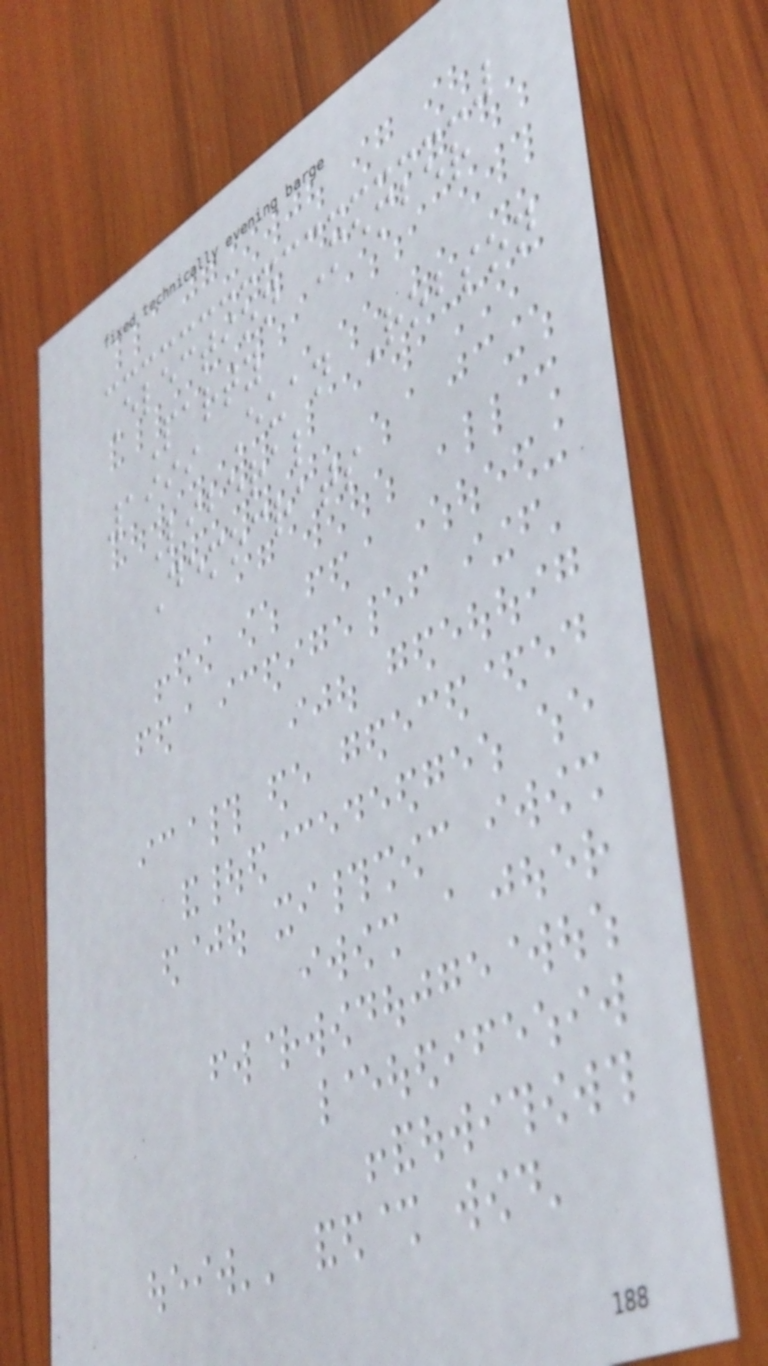Election Member
Party
1999 Euan Robson
Liberal
Democrats
